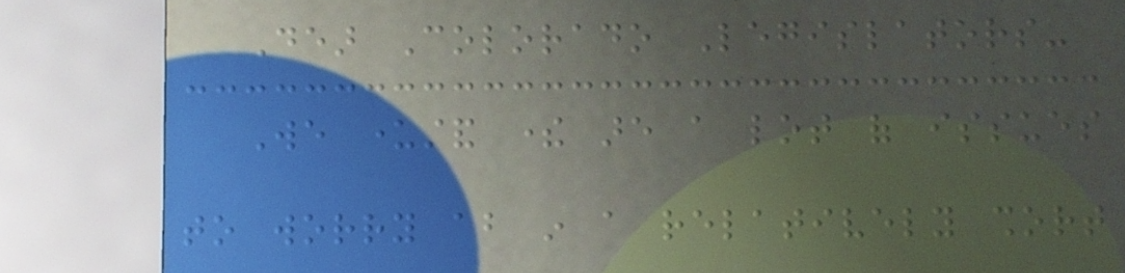Dear Colorado Legislators-
We understand there are a lot of issues
to worry about in a relatively short
